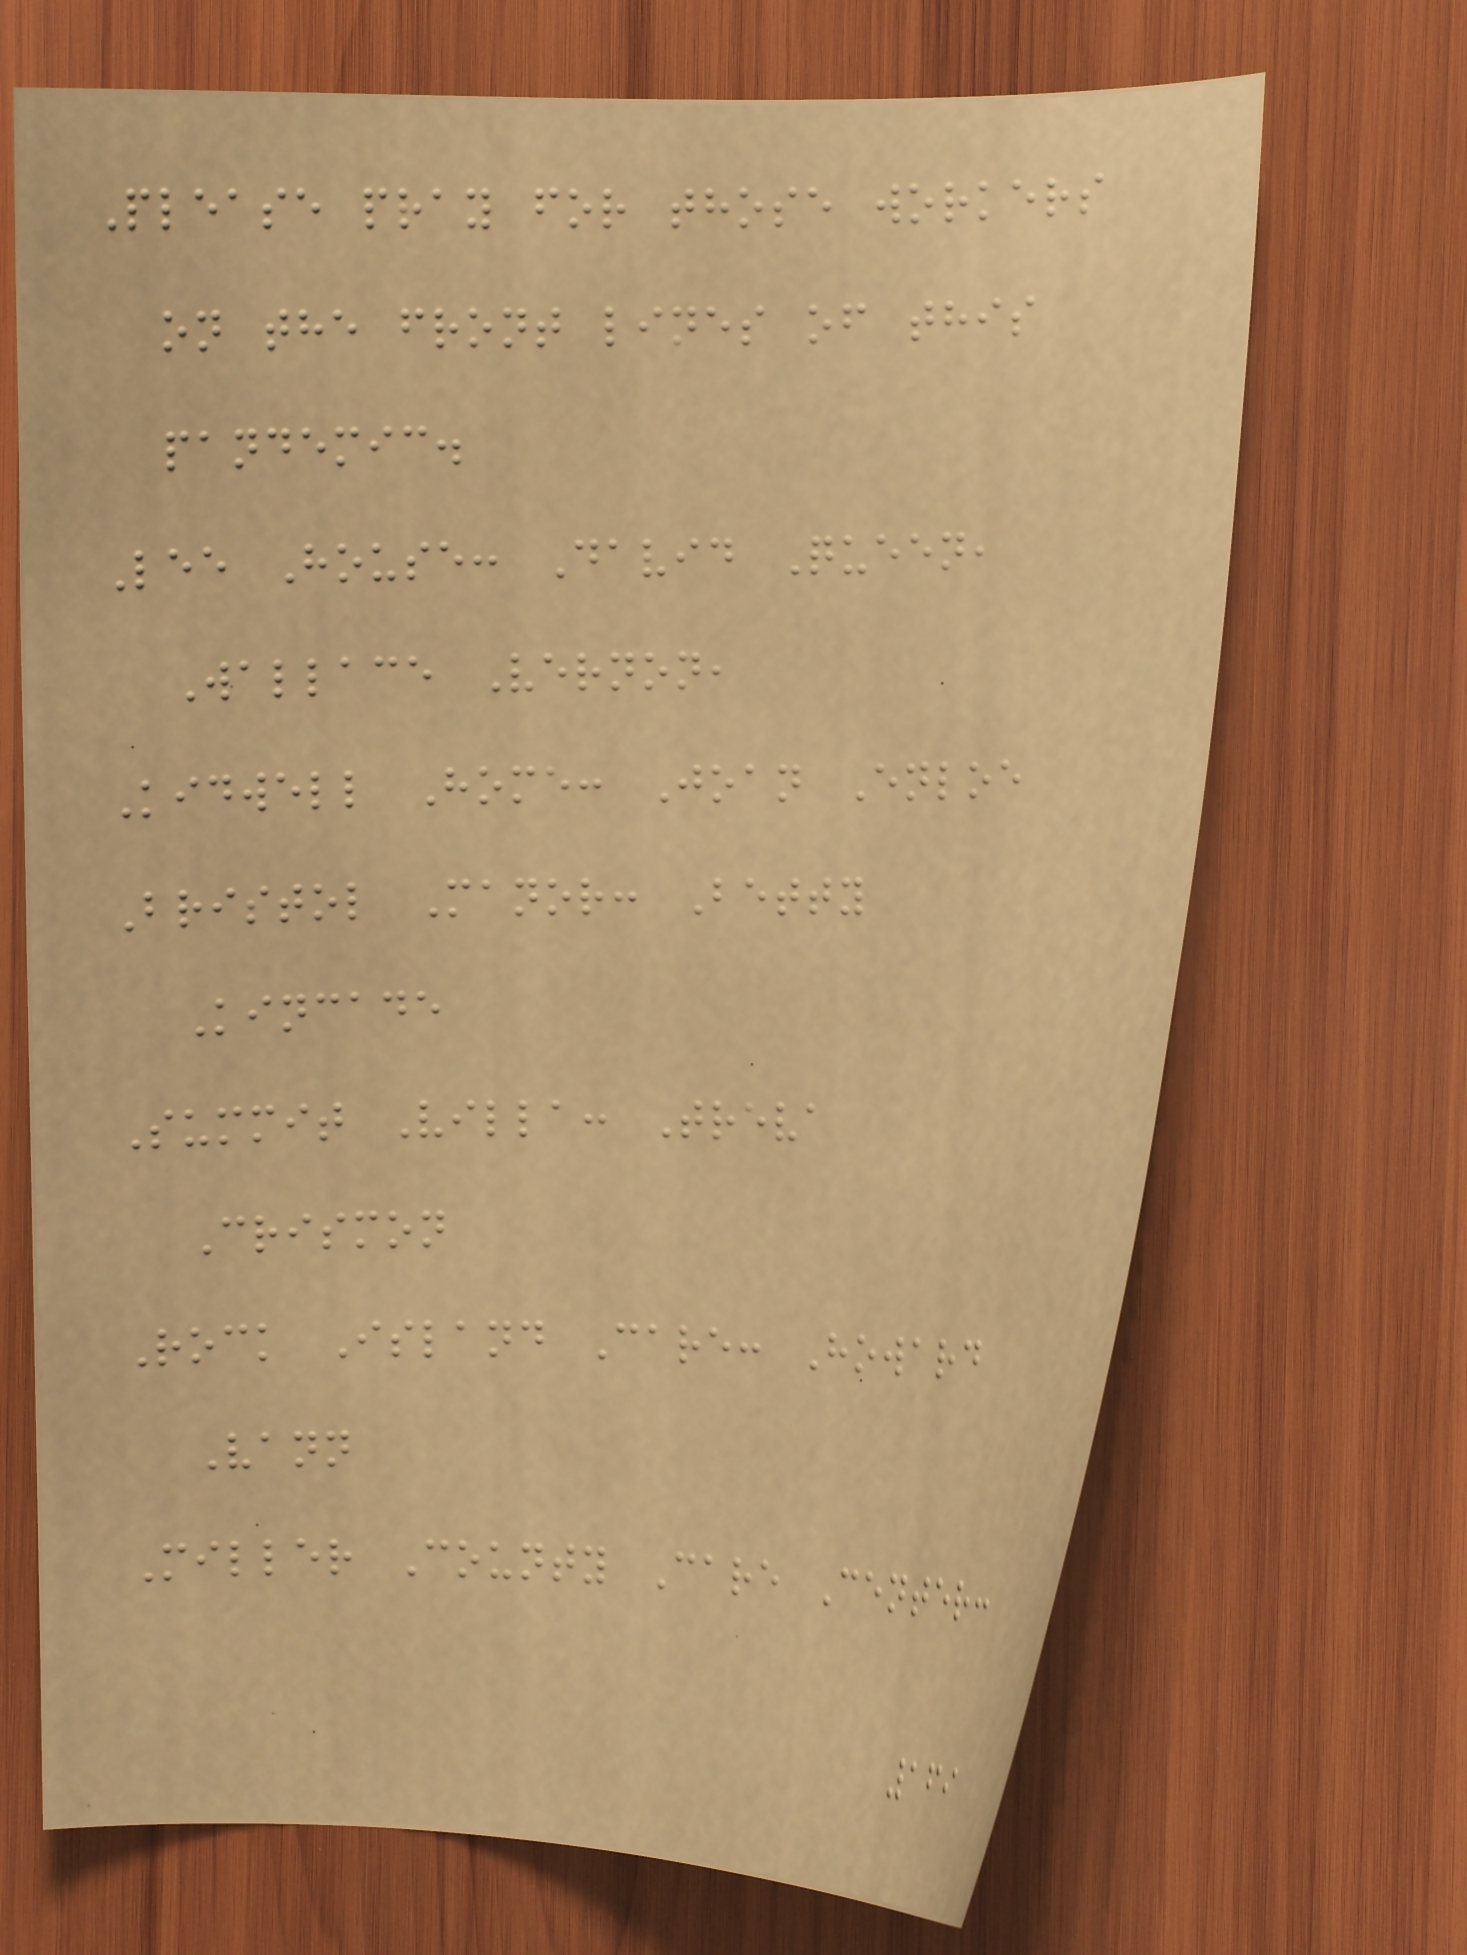Please pray for those workers
on the front lines of this
pandemic.
Lee House: David Queen,
Wallace Vernon,
Kidwell Home: Joan Enloe
Bristol Manor: Betty
Kincade
Summit Villa: Treva
Crismon
Rock Island Care: Howard
Vann
Miller County Care Center:
169
